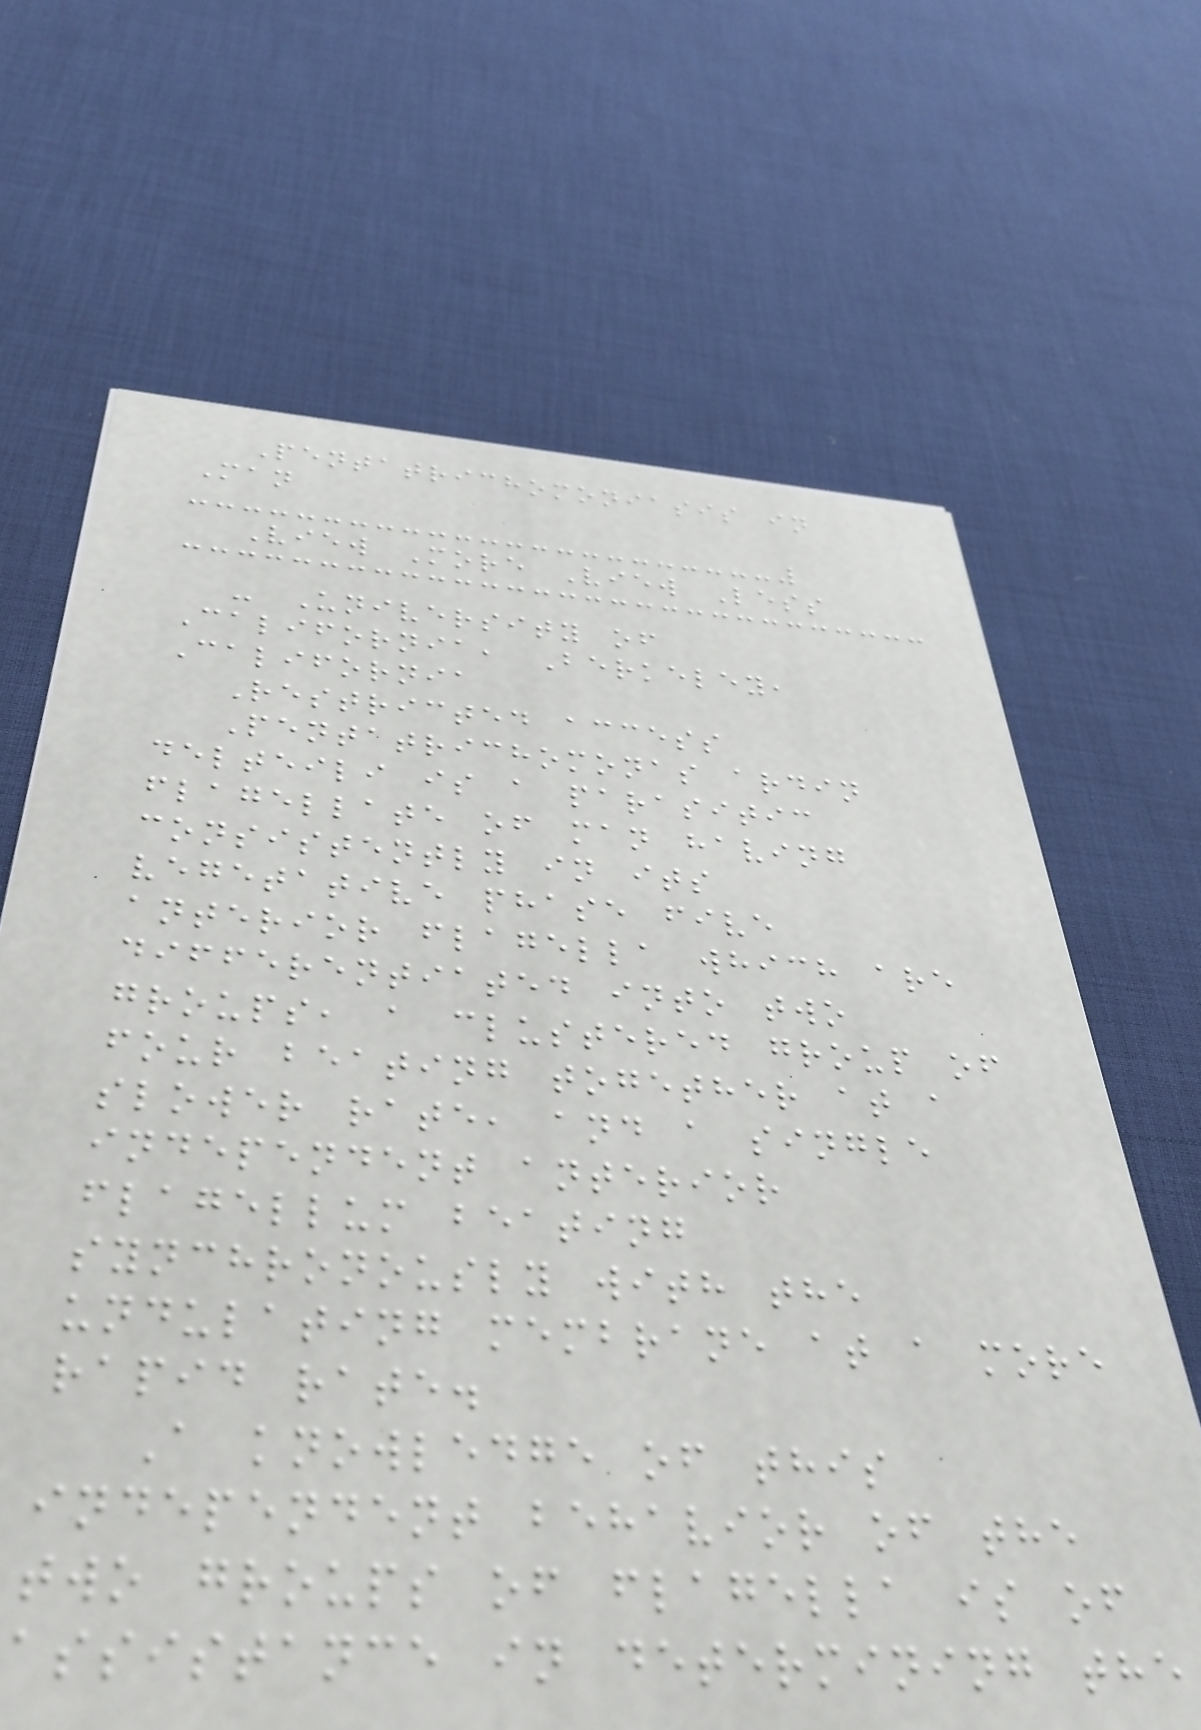Pentatrichomoniasis in
Man
View More View Less
- University of
California, Berkeley,
California
Restricted access
Pentatrichomonas ardin
delteili is a parasitic
flagellate of man having
consistently in its
vegetative phase five
anterior flagella which are
differentiated into two
groups, a clustered group of
four beating together at a
slower rate, and a single
independent anterior
flagellum beating
synchronously with the
undulating membrane at a more
rapid rate.
A knowledge of this
independent behavior of the
two groups of flagella is of
assistance in determining the
